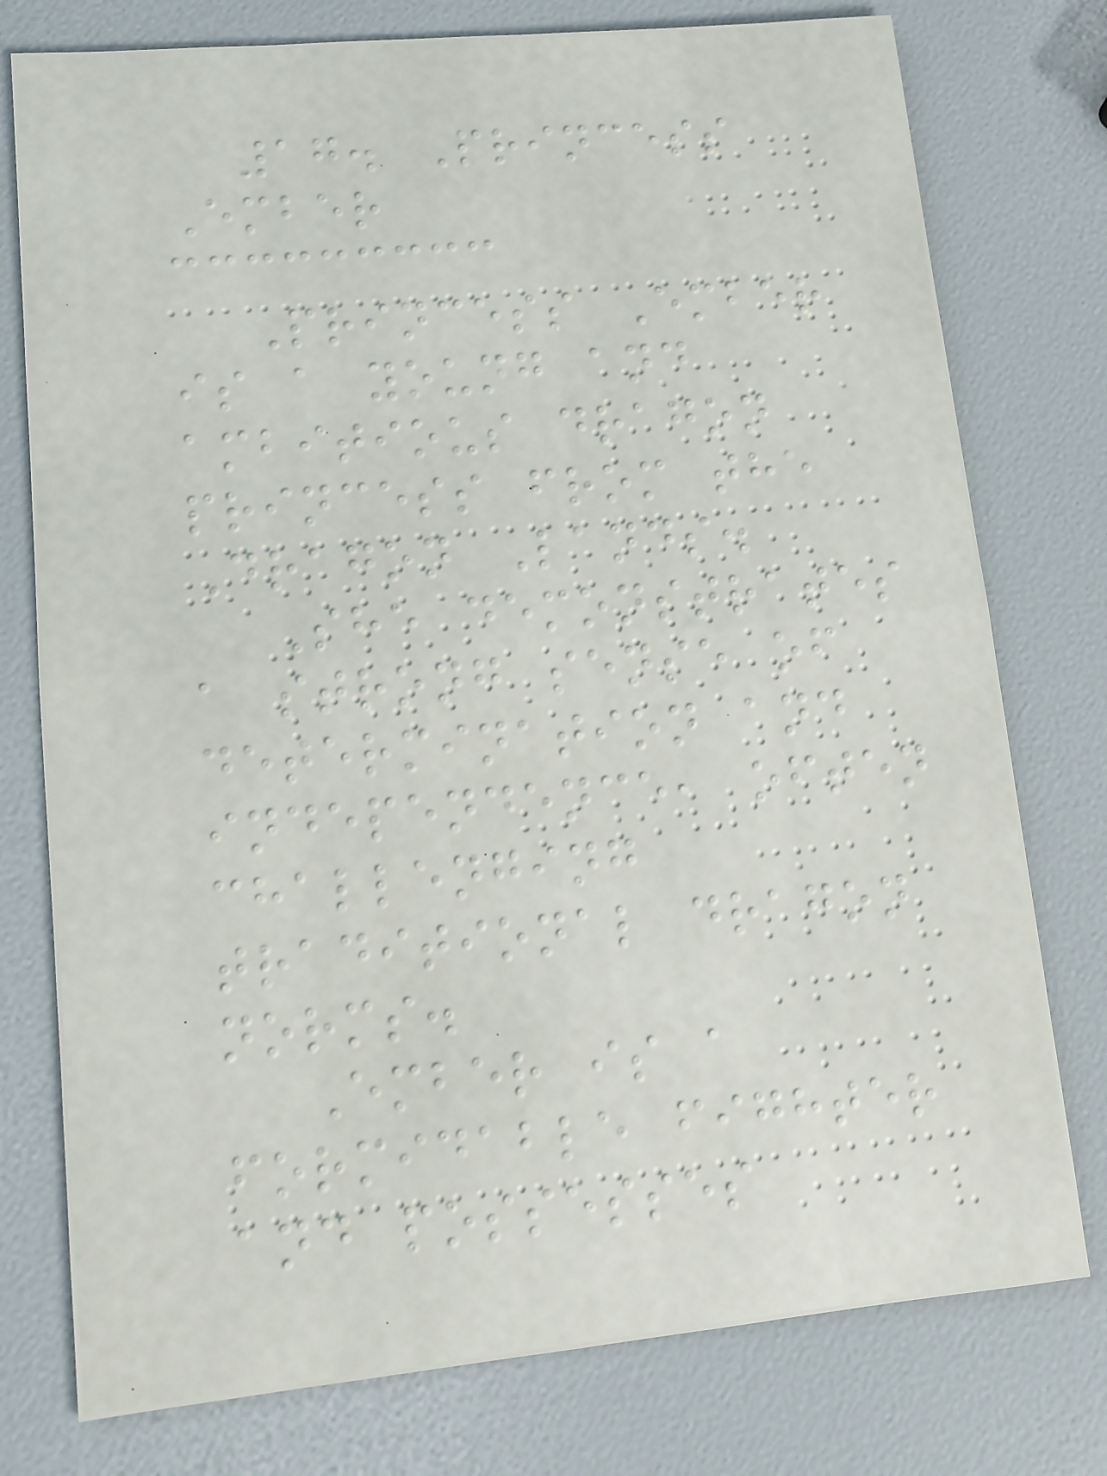17. Princess
Ember
Princess Ember
is a young and
ambitious dragon
princess from the
Dragon Lands.
She demonstrates
a strong sense of
determination and
independence, often
challenging
traditional dragon
norms.
Ember is a
formidable fighter
and possesses
